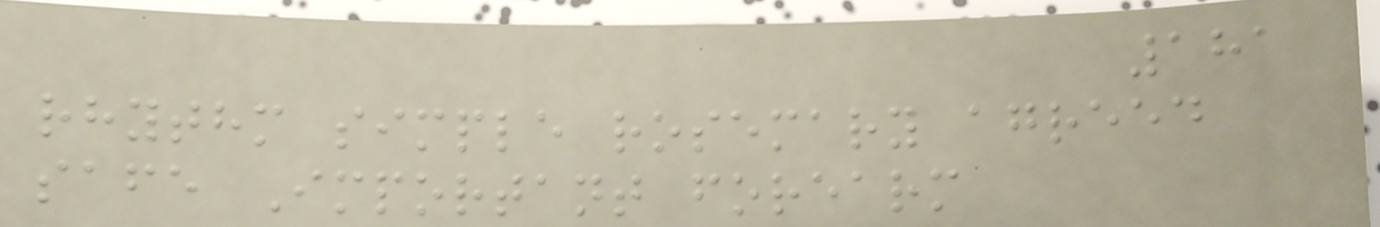181
rhythm simple rosemary agreed
safe Important forearm
